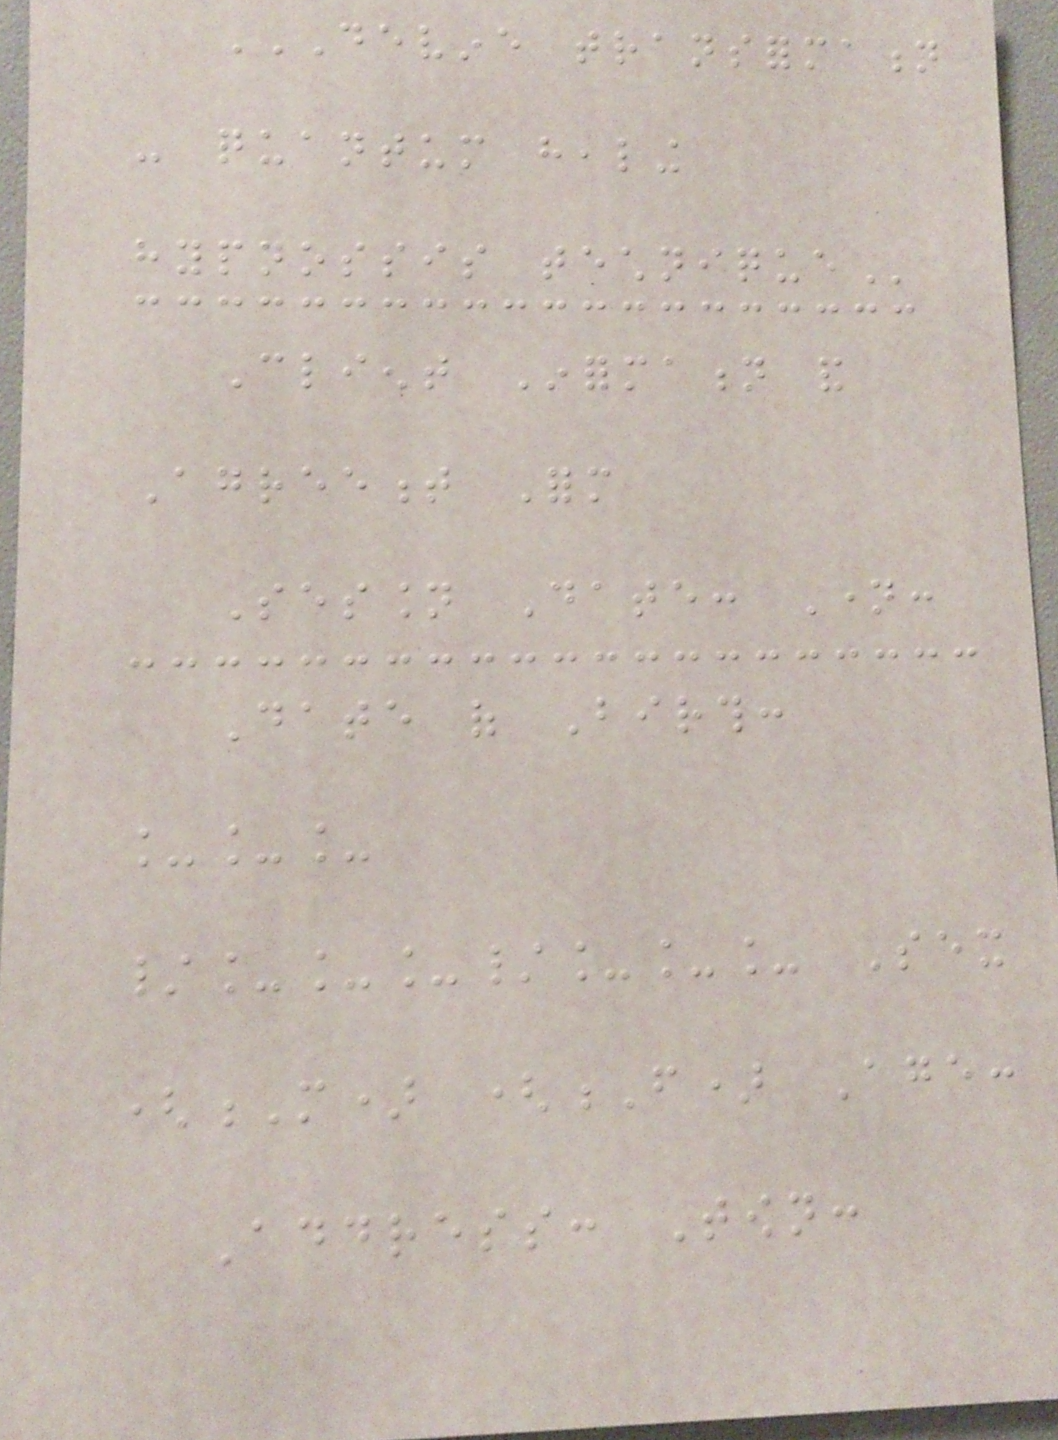DEVINE TRANSFORMATION
- QUANTUM HEALING
HYPNOSSIS TECHNIQUE
Client Information and
Agreement Form
Session Date: Name:
Date of Birth:
___
/___/___ Sex
(M) (F) Age:
Address: Town:
